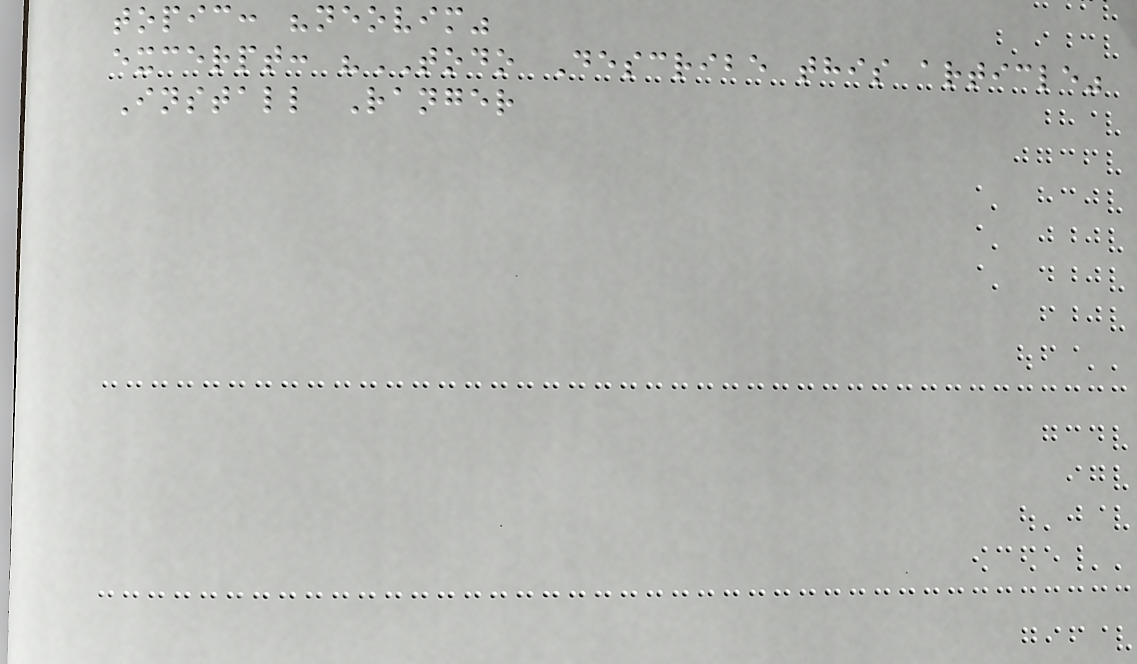topic: "neovim"
excerpt: "TODO Describe this article"
Install Ranger
